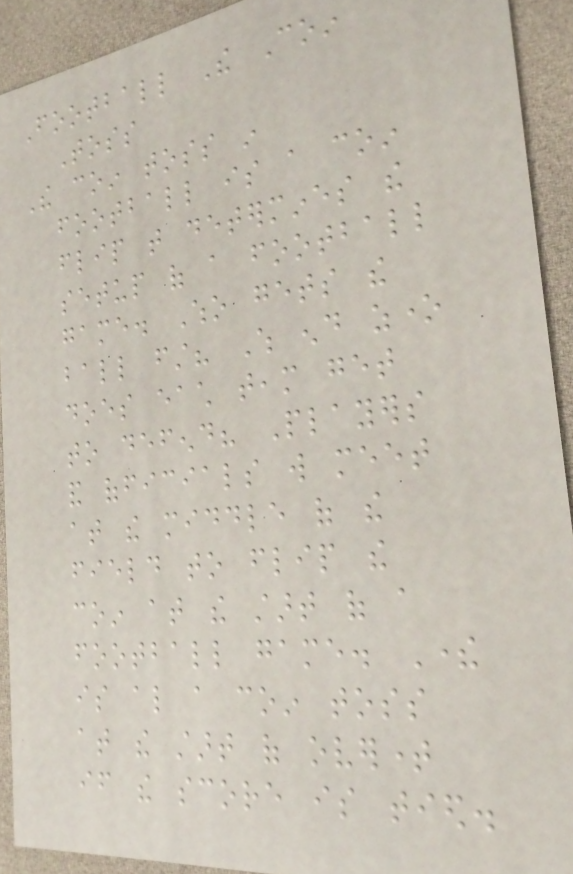Football The Coin
Toss
The coin toss in
football is a coin
flip that determines the
setup of a football
game. Who gets the
ball first? Which end zone
does each team get
to defend? Players
and officials will meet
at the middle of the
field to flip the
coin at the start of a
football game. There
is also a coin toss
at the start of overtime
if the score is tied.
